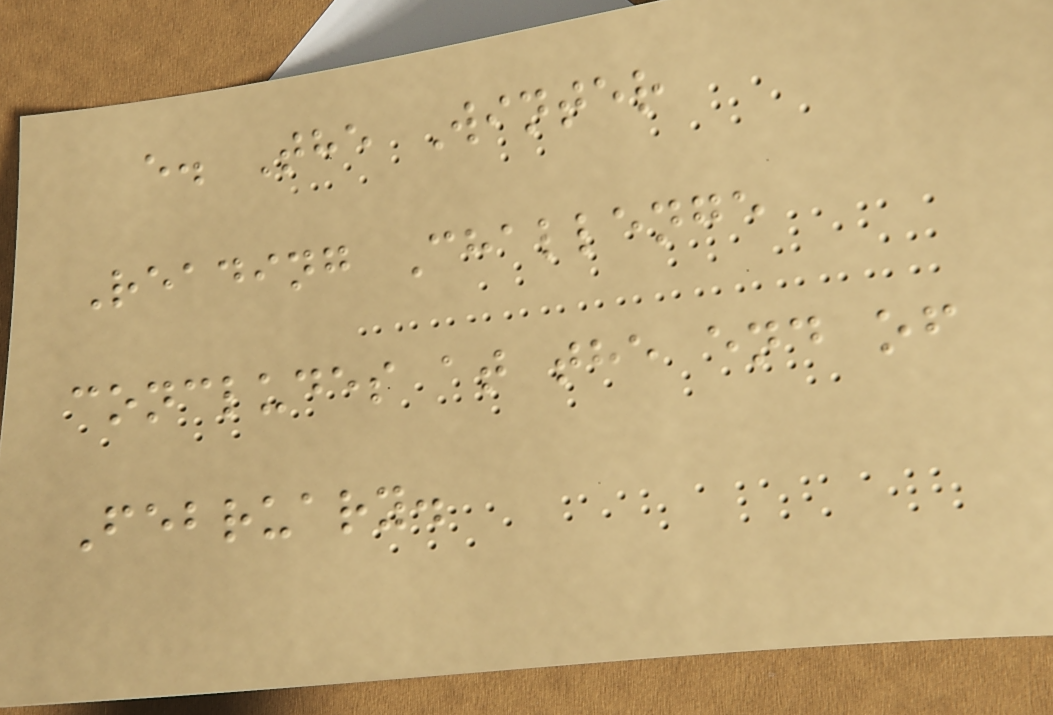e. The Winter
Reading Challenge
concludes at the end of
February.
